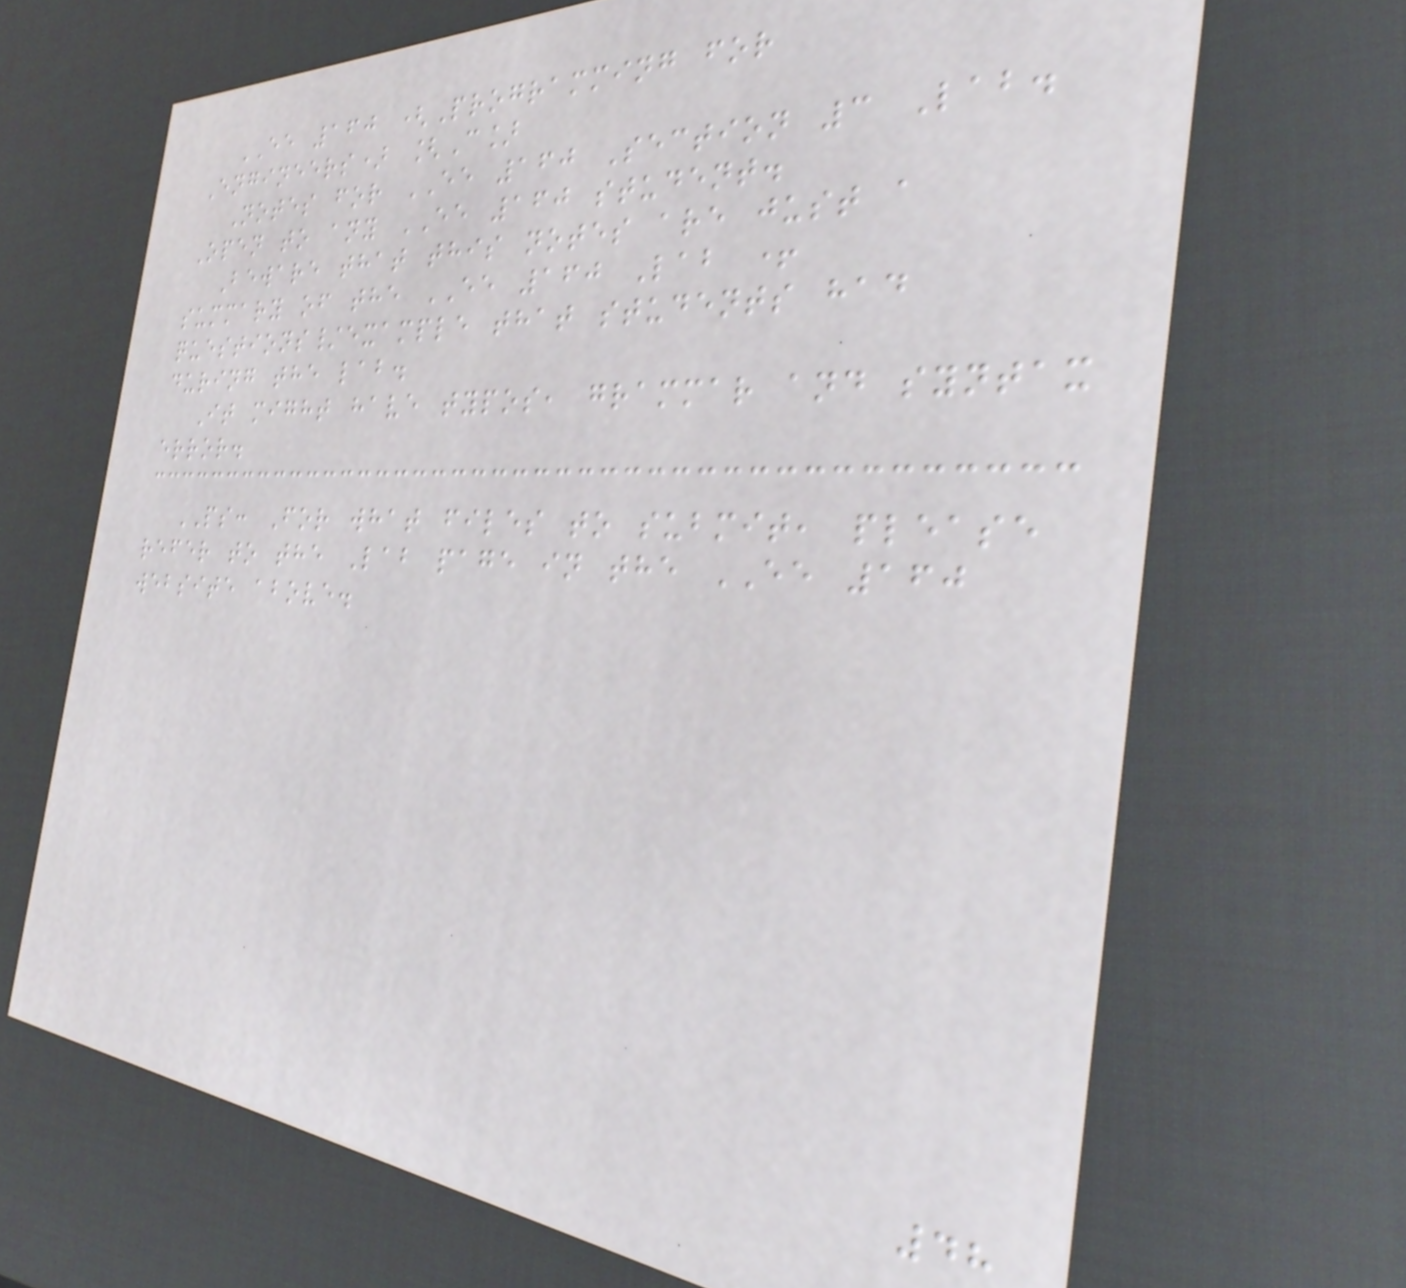EE 160 (Programming for
Engineers) [C]
Notes for EE 160 Section 3 Lab.
Open to any EE 160 student.
Beware that this notes are just a
summary of the EE 160 Lab +
questions/example that students had
during the lab.
It might have typos, grammar and syntax
error.
PS: For what files to submit, please
refer to the Lab page in the EE 160
website above.
48
